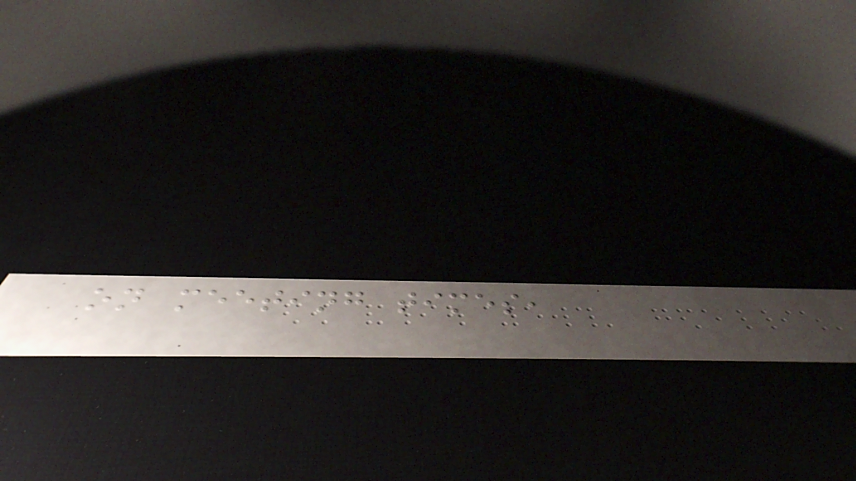on meeting times,
